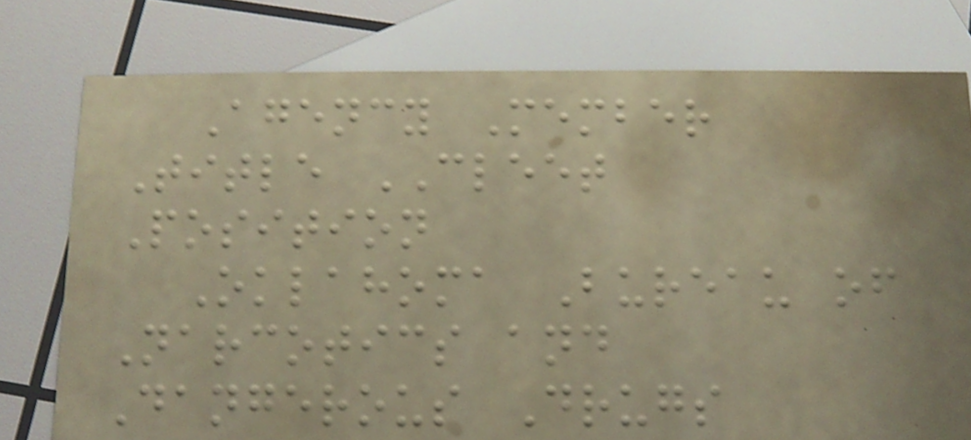Agency Member
Title CLEET
Position
Oklahoma Bureau of
Narcotics and
Dangerous Drugs
